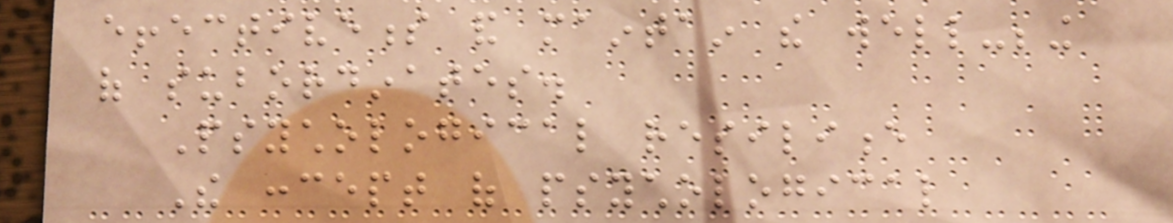effectiveness and maintain the well-being
of subordinates.
Psychological resilience
The concept of psychological
